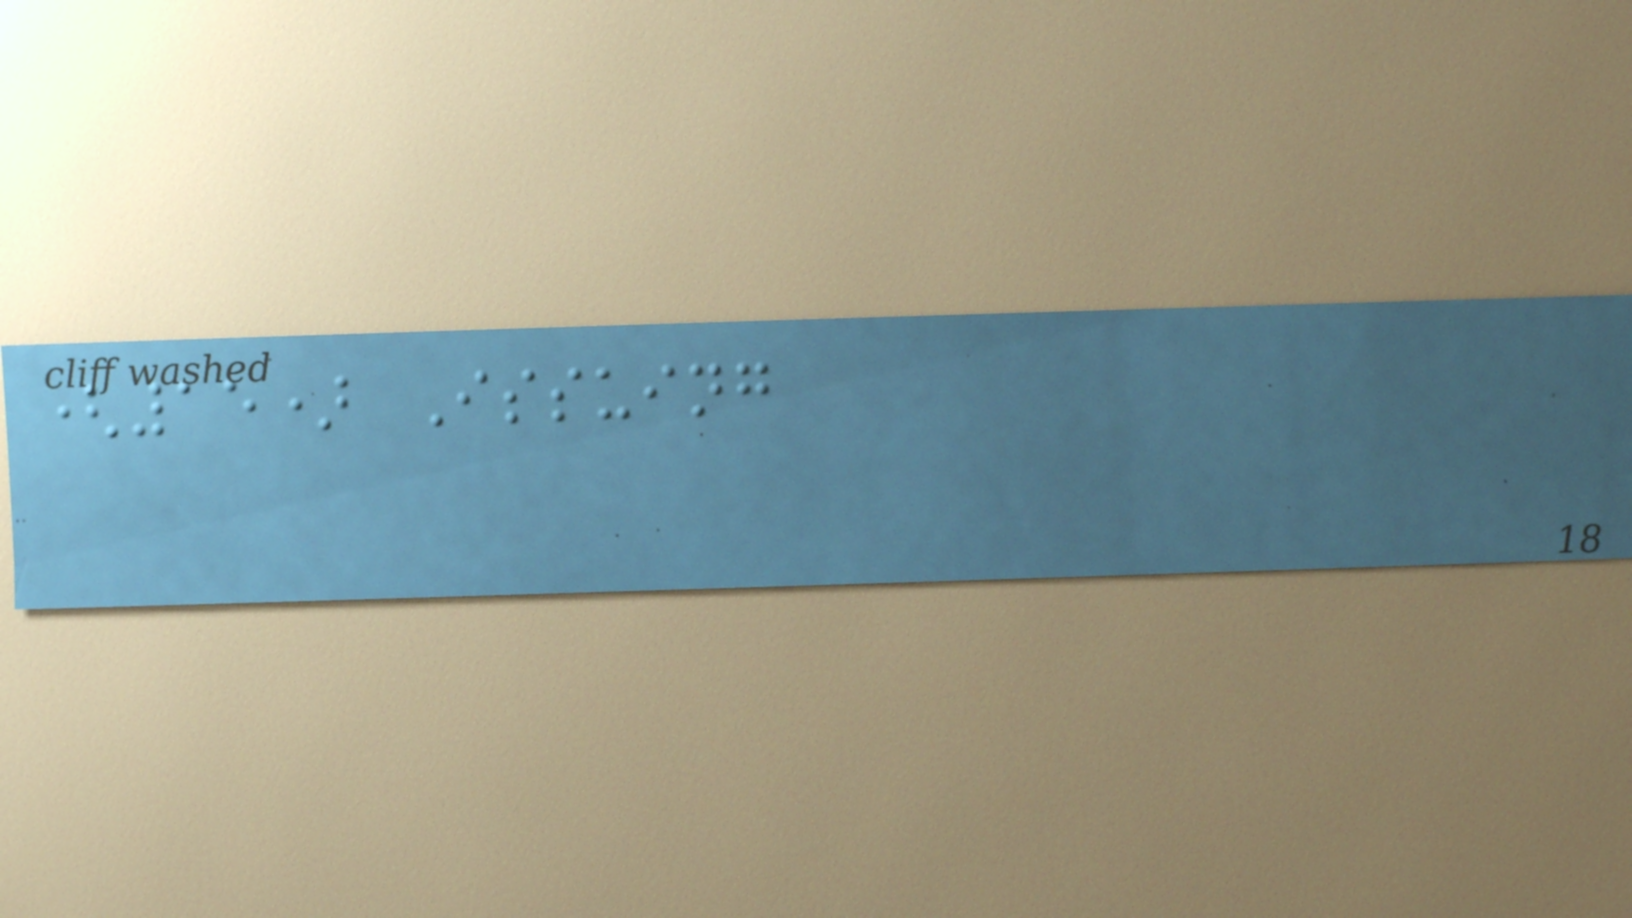(15) Issuing
